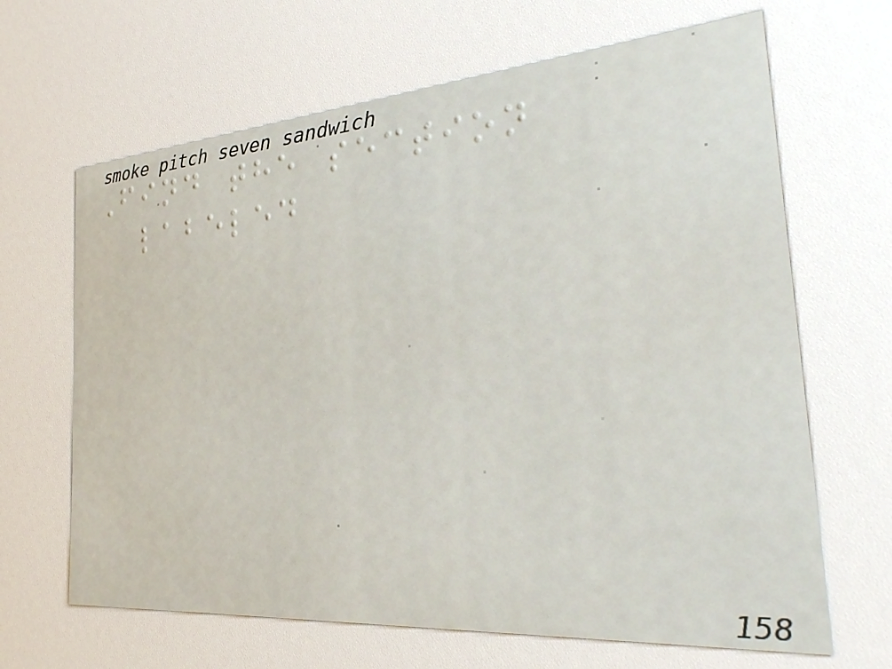Find the section
labeled
